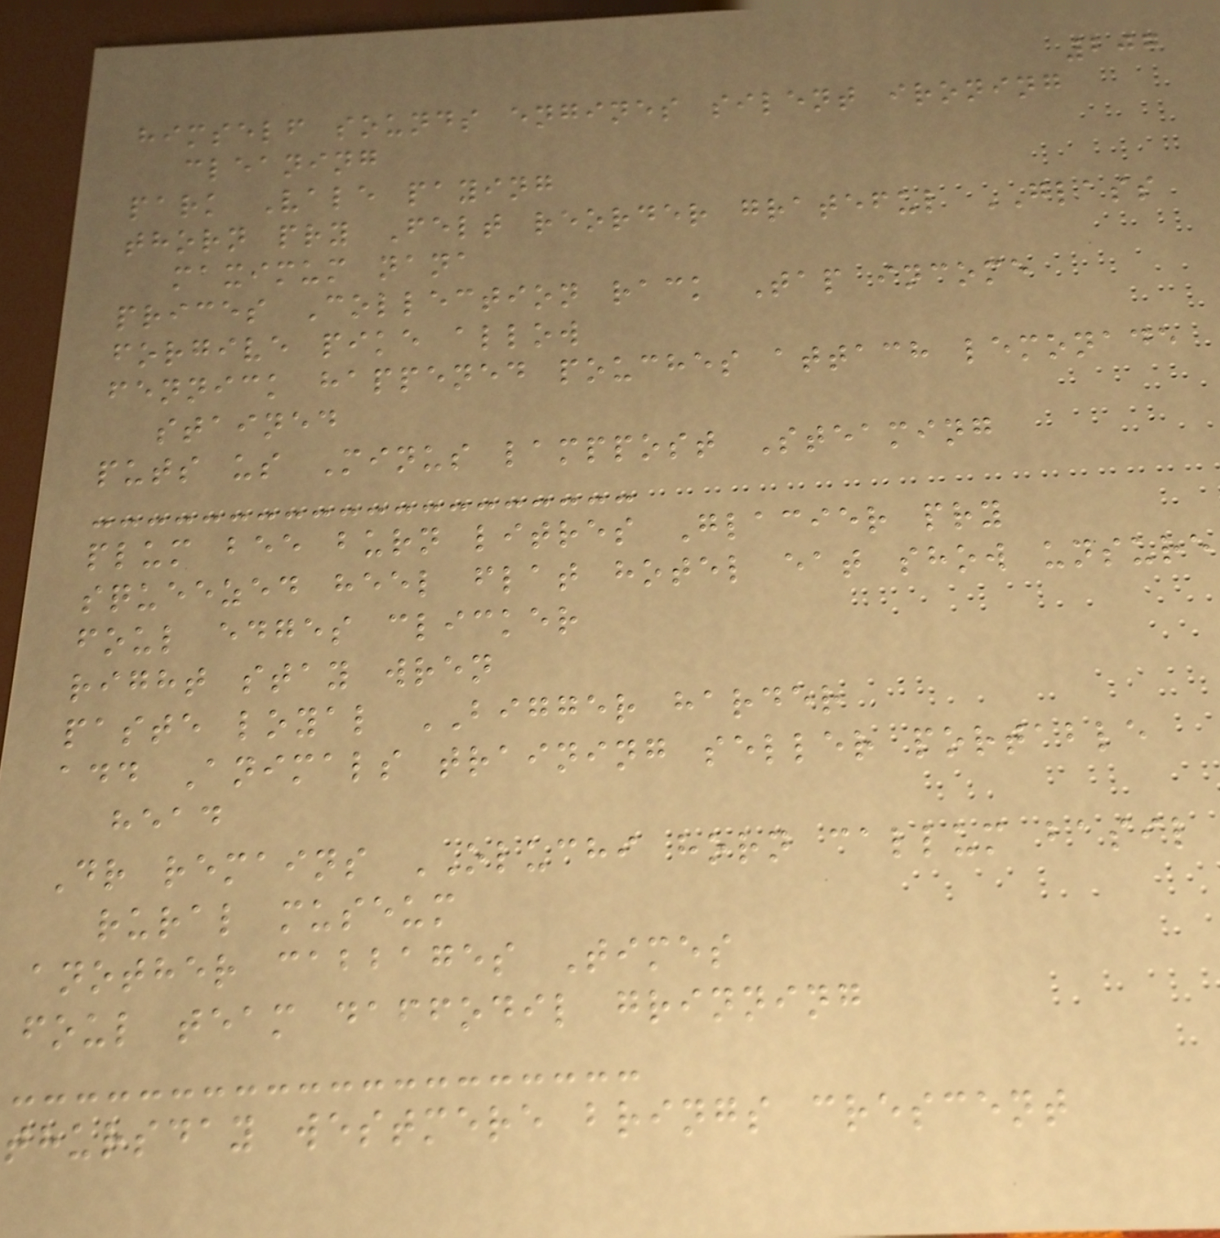207
himself sounds engines silent ironing
cleaning
park Vale paying
thorn pry Felt reorder grateful GLASS
maximum nana
prices Collection rack Tap income
forgive pike allow
fennick happened pouches attach lemonade
stained
puts us Minus lamppost Steaming
plum bee burn litres Glacier pry
squeezed heel flat hotel eat show unsure
foul edges clicker
right stay wren
paste loyal BIGGER harder
add Animals training seller portable
head
Dr remains OLUCHI horn callum basil
rural museum
another cabbages Times
foul team daffodil grinning
thursday westmere brings crescent
